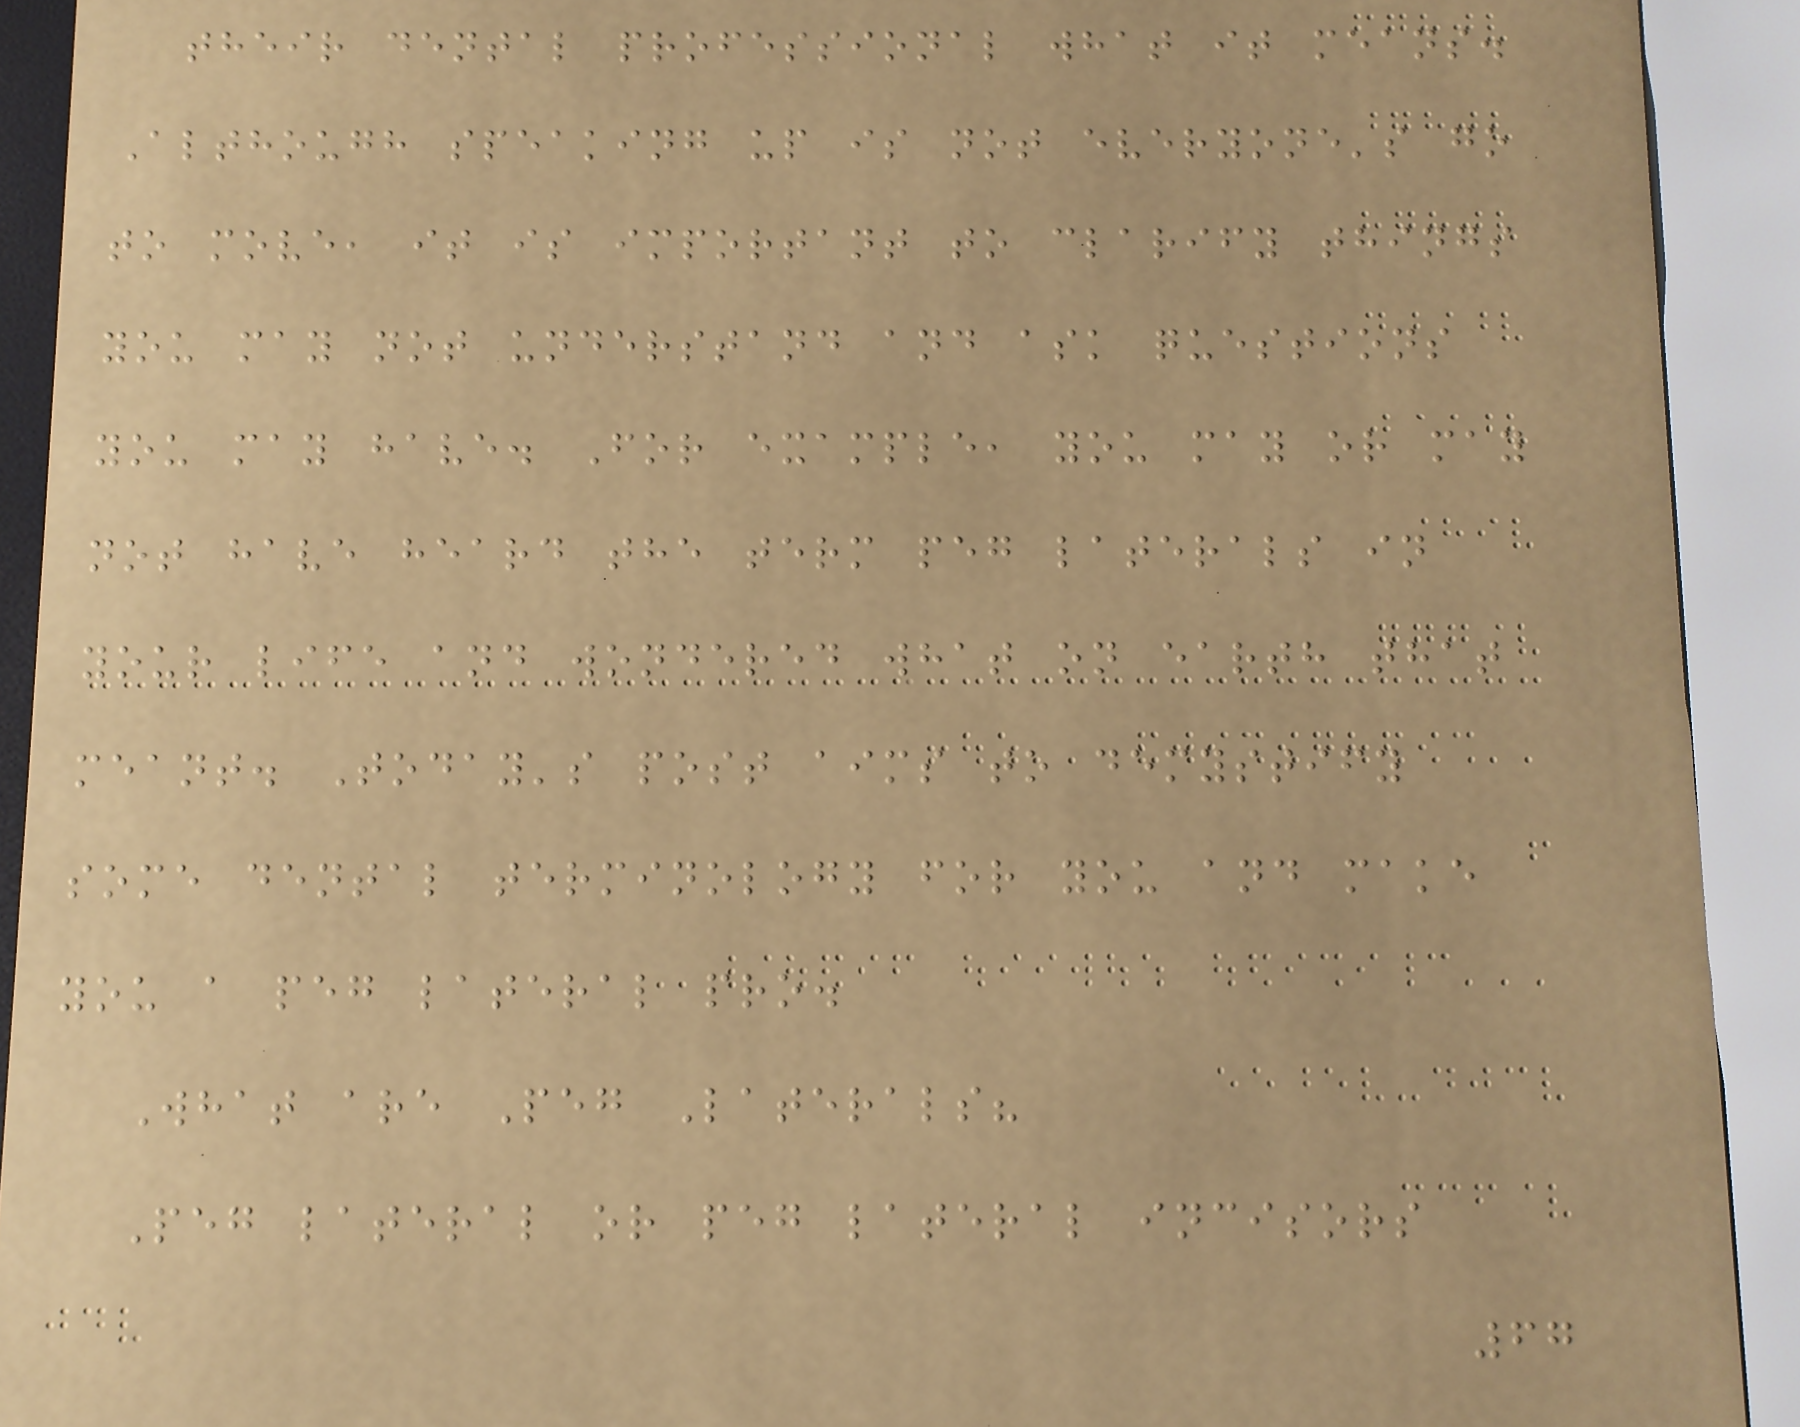their dental professional what it means.
Although speaking up is not everyone's go
to move, it is important to clarify things
you may not understand and ask questions
you may have. For example, you may or may
not have heard the term peg laterals in
your life and wondered what on earth that
meant. Today's post aims to demystify
some dental terminology for you and make
you a peg lateral pro.
What are Peg Laterals?
Peg lateral or peg lateral incisors
67
